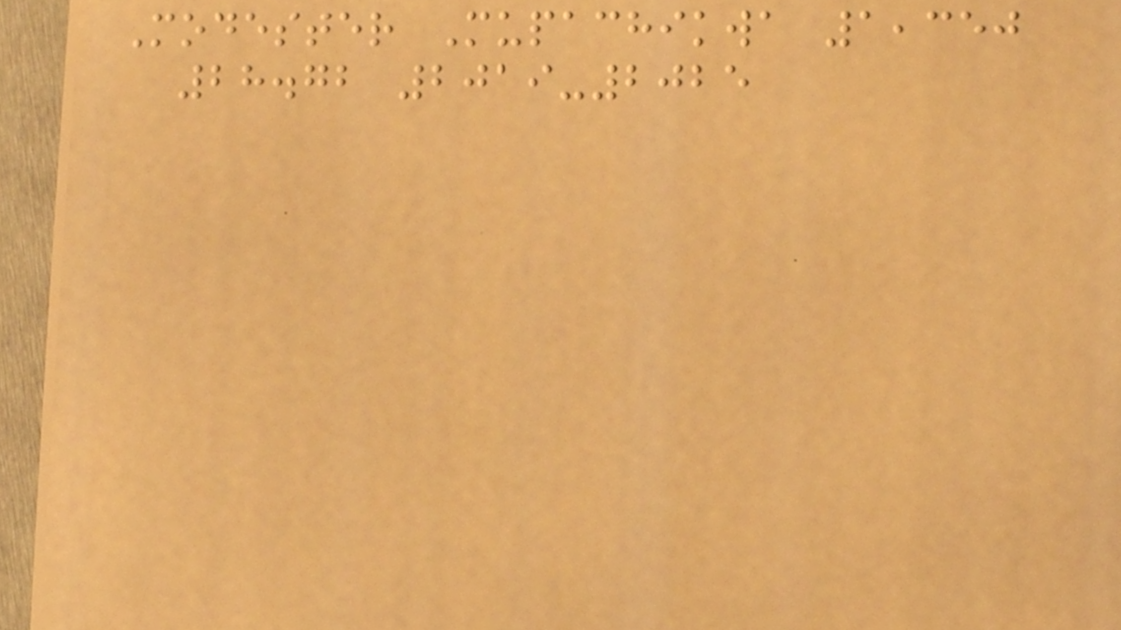Modester Mupachikwa 1,350
28.72 2019-2025
